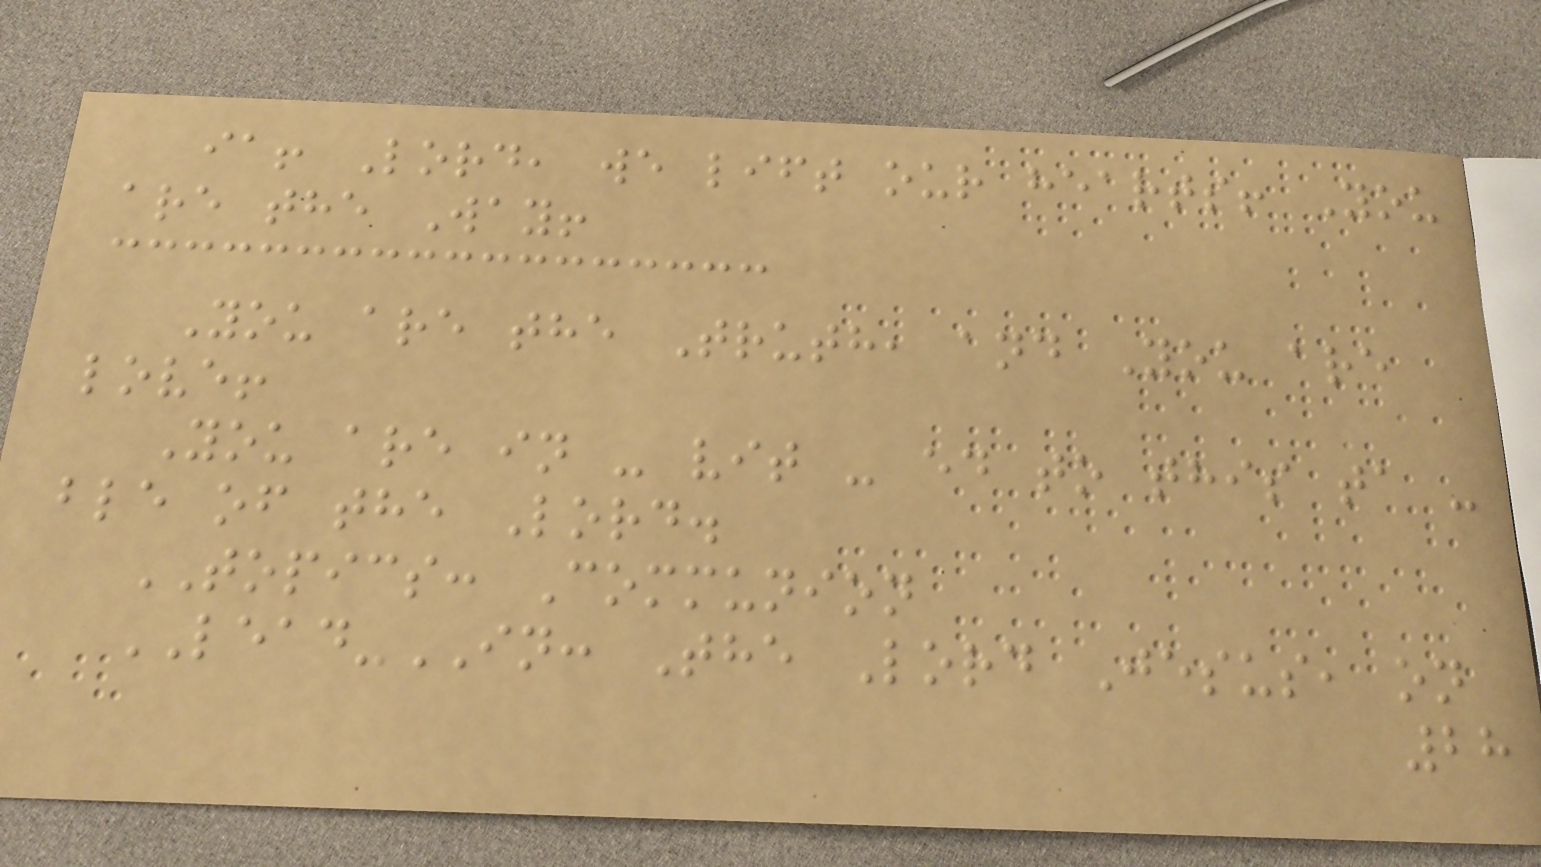ia! Lord, we lift our hearts! You
are the Way!
You are the Truth, and You are
love!
You are in - vit - ed to this ta -
ble of the Lord.
TOPICS: Communion
LEAD-IN: The Lord Jesus, on
28
